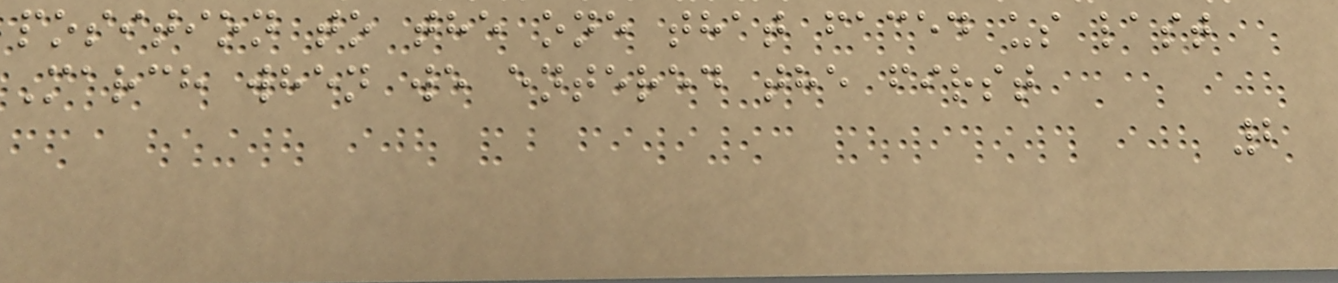position to the one that faced us last
March when we entered the first
2
